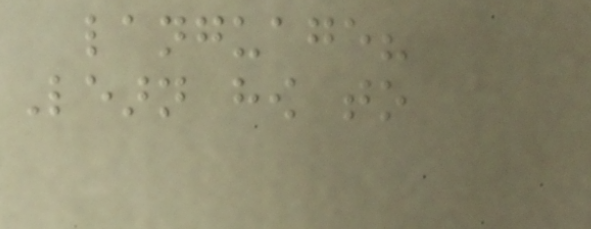language?
Learn how to
